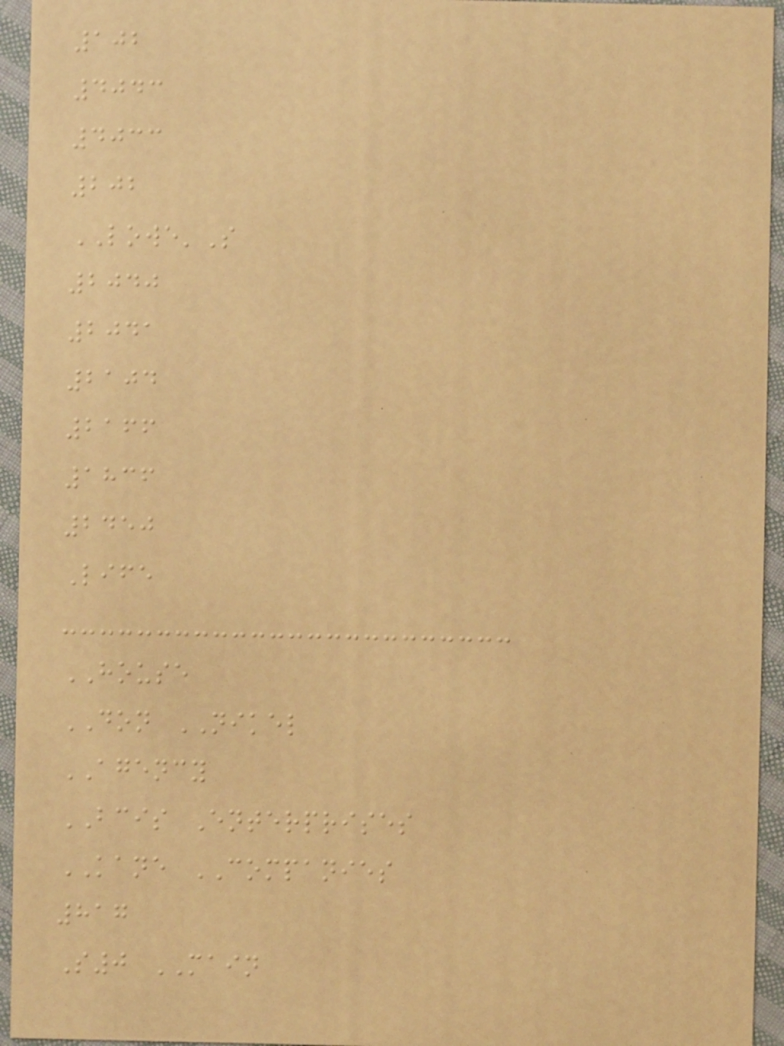102
4043
4033
202
LOWE'S
2040
2041
2104
2166
1836
2450
Life
HOUSE
DON NIKEL
AGENCY
BCIS Enterprises
KANE COMPANIES
817
S0 MAIN
